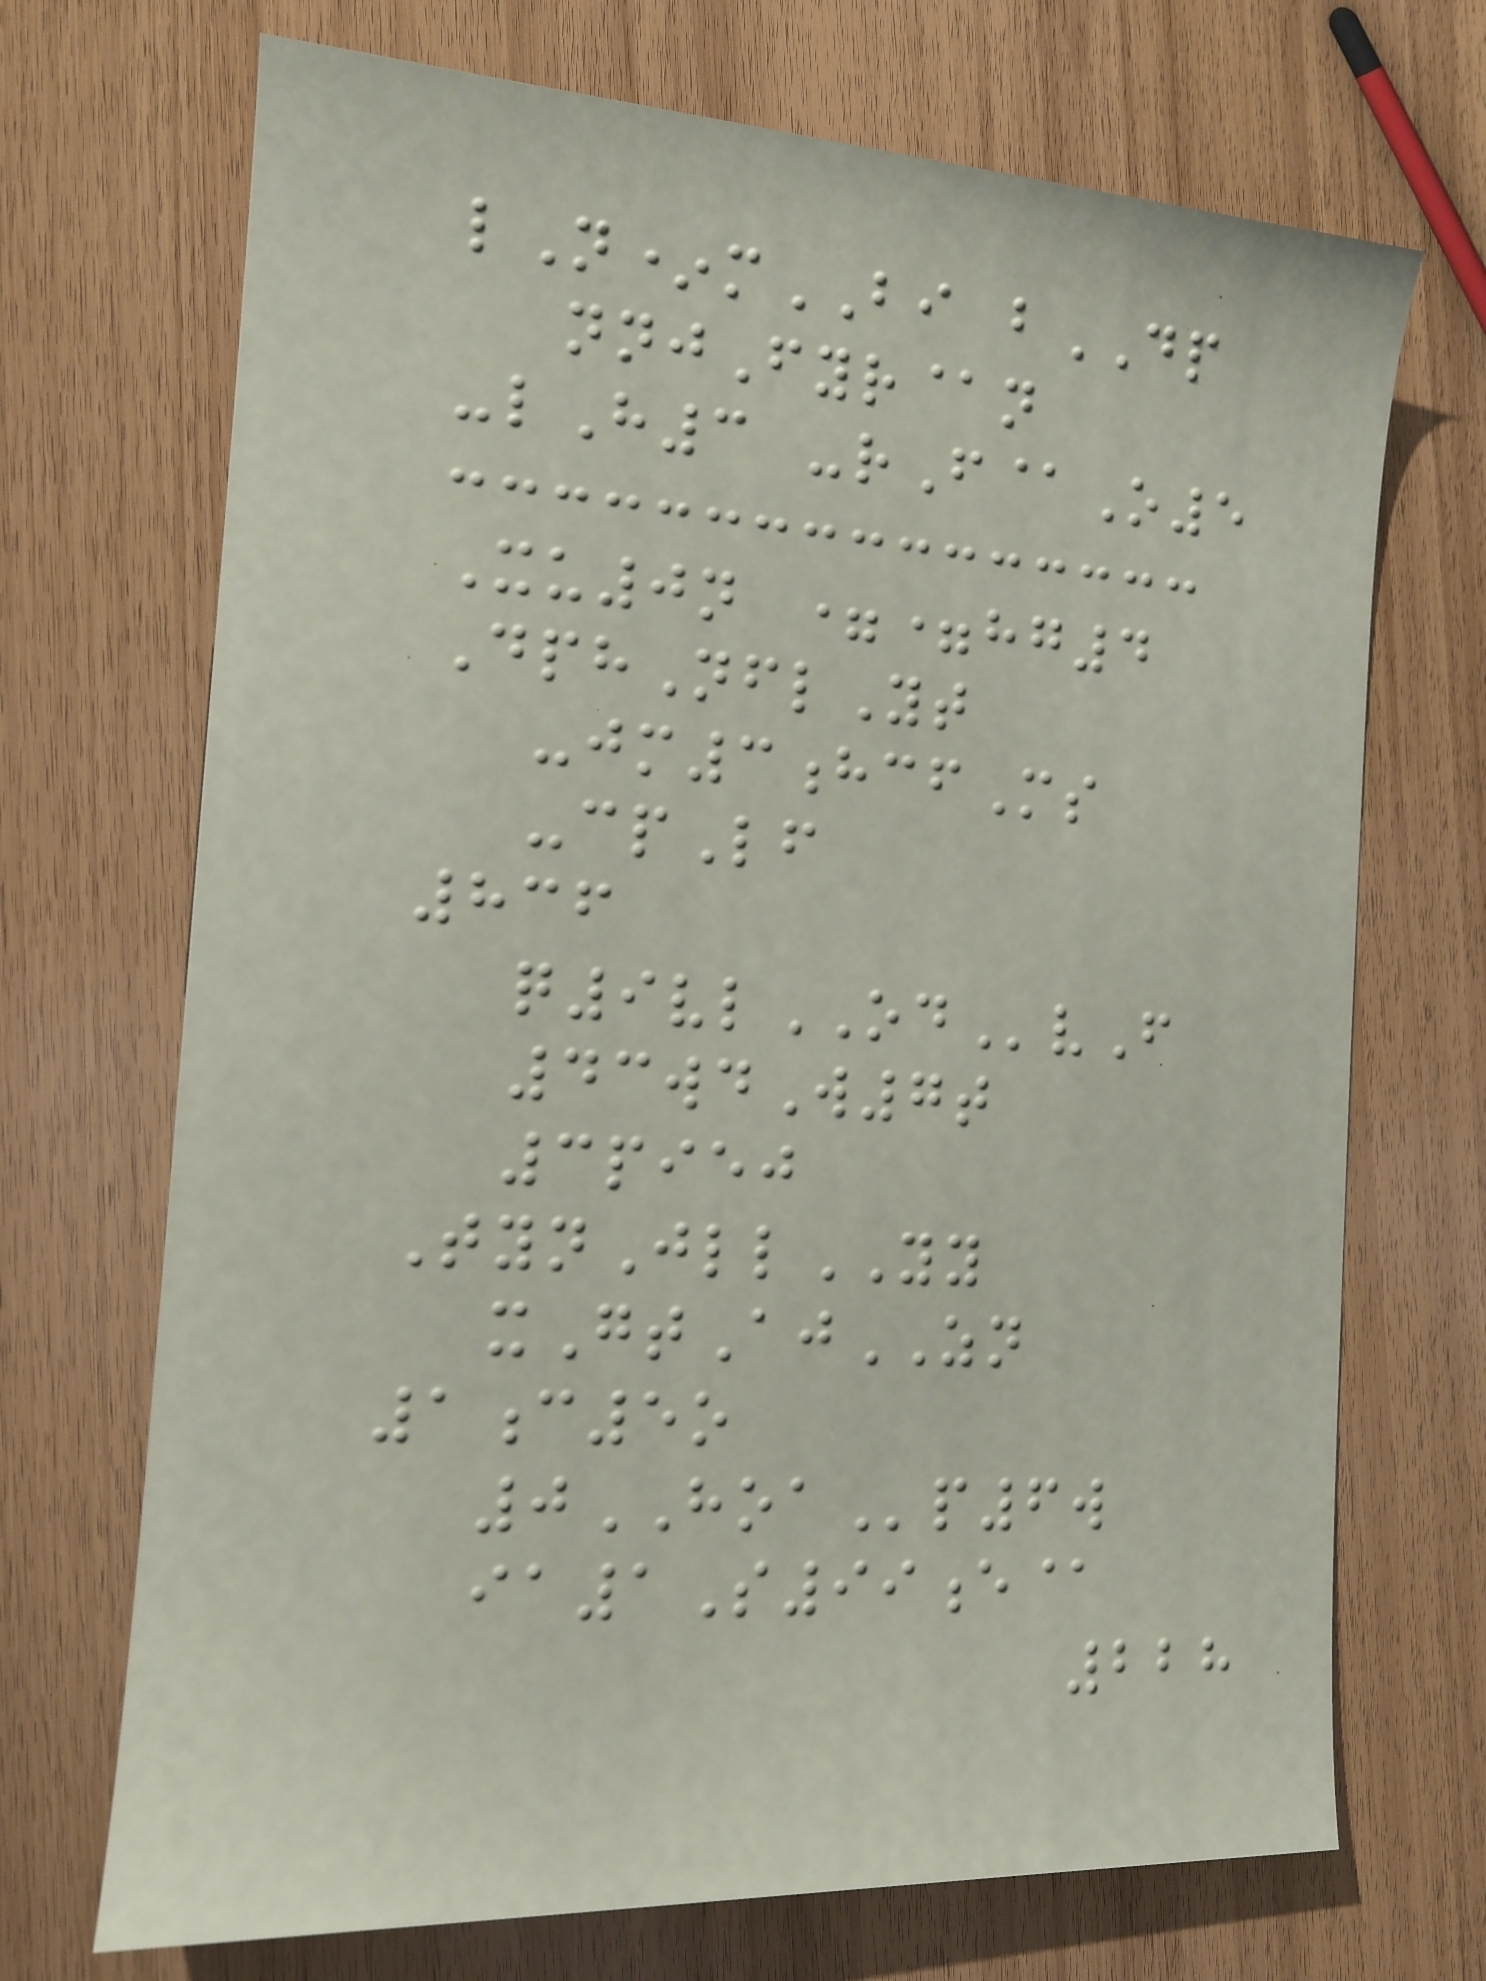lN*mBI bDP
nnjFyr@n
-lH3 -rF@O5
Xu0n ==hg4
DphNflYt
-jm3hcfMs
-cpLf
836
q9vlODvF
43wdW7t
3piej
TynJllYY
xGtAjZN
1c5o
0HOAp6w
ia1S99e@
228
